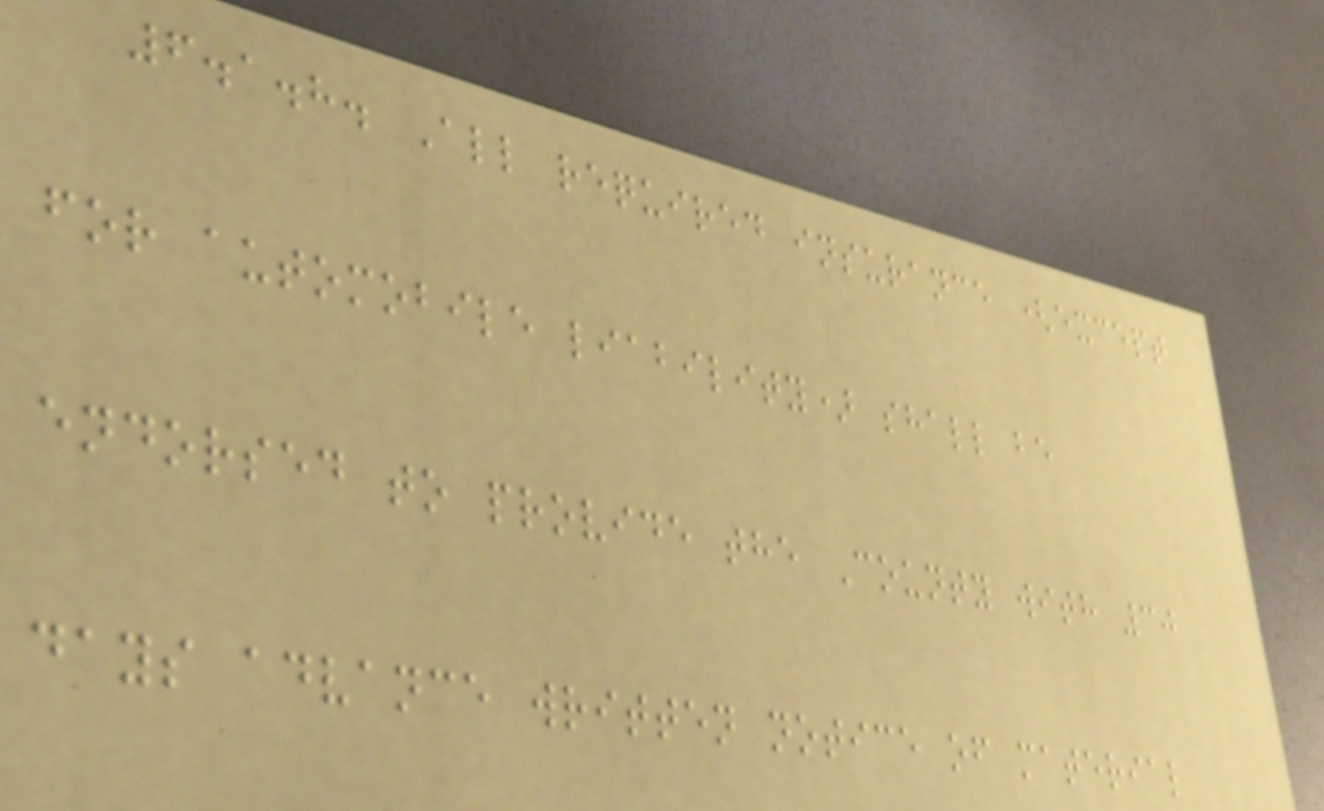6.1.8. All required insurance (except
for automobile liability) shall be
endorsed to provide the County with 30
days advance written notice of material
